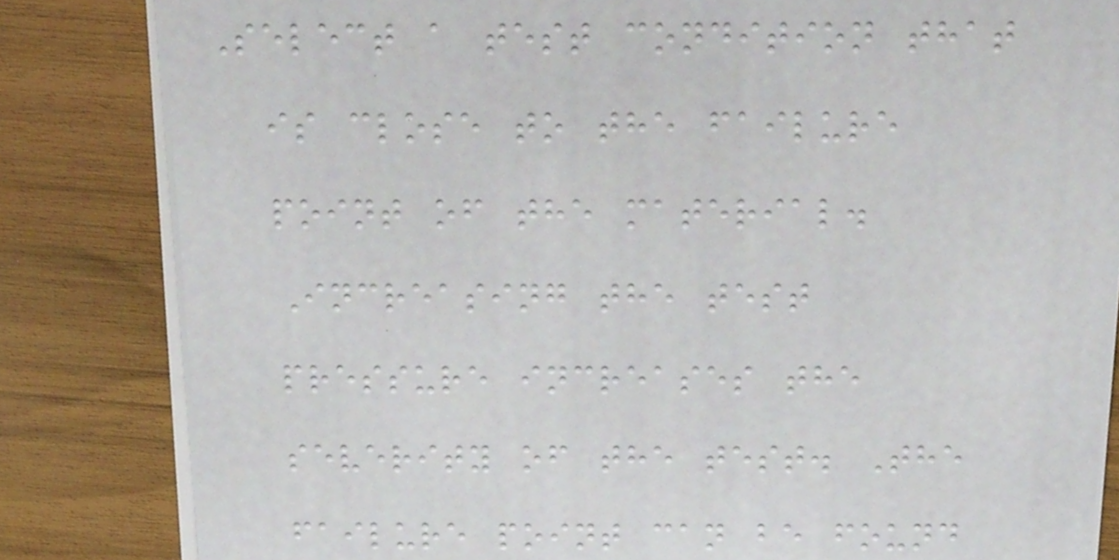Select a test condition that
is close to the failure
point of the material.
Increasing the test
pressure increases the
severity of the test. The
failure point can be found
